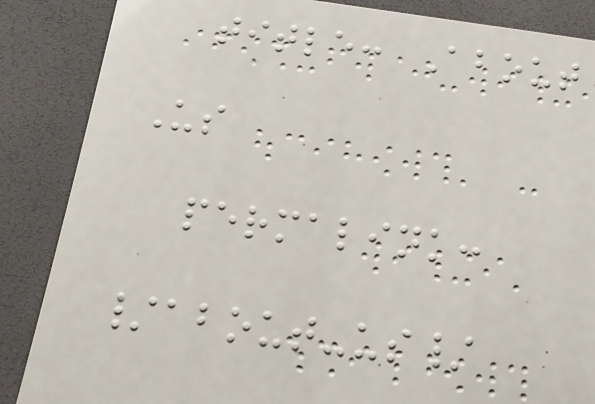title: About
Us
permalink:
/about-us/
